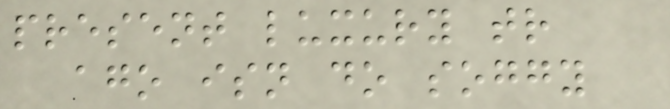present luxury tr
ago isn do soggy
